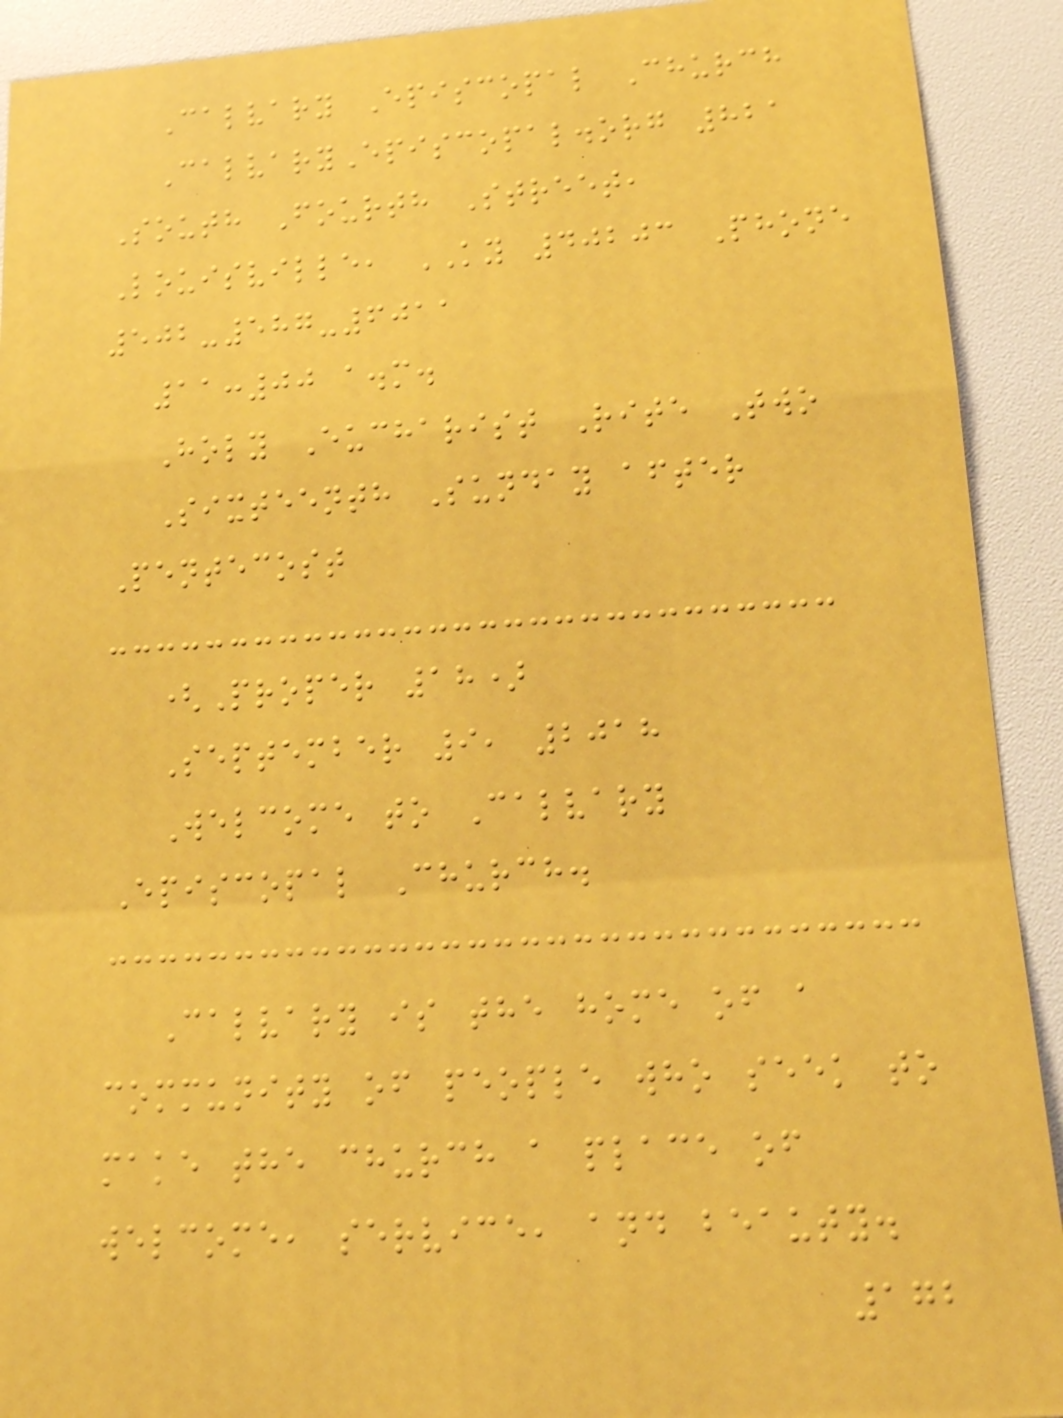Calvary Episcopal Church
CalvaryEpiscopal.org 821
South Fourth Street,
Louisville, KY 40203 Phone
502-587-6011
11:00 a.m.
Holy Eucharist Rite Two
Sixteenth Sunday after
Pentecost
(Proper 18)
September 9, 2018
Welcome to Calvary
Episcopal Church.
Calvary is the home of a
community of people who seek to
make the church a place of
welcome, service, and beauty.
172
